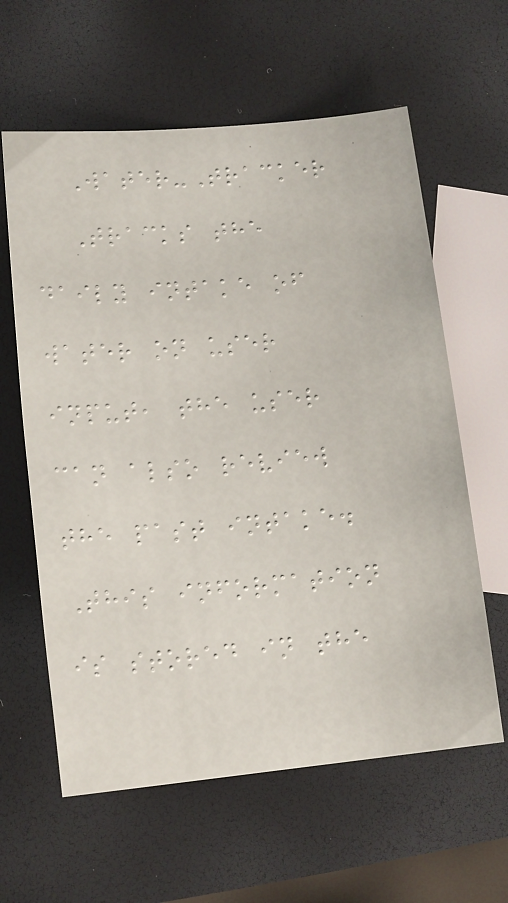Water-Tracker
Tracks the
daily intake of
water on user
input, the user
can also review
the past intake.
This information
is stored in the
